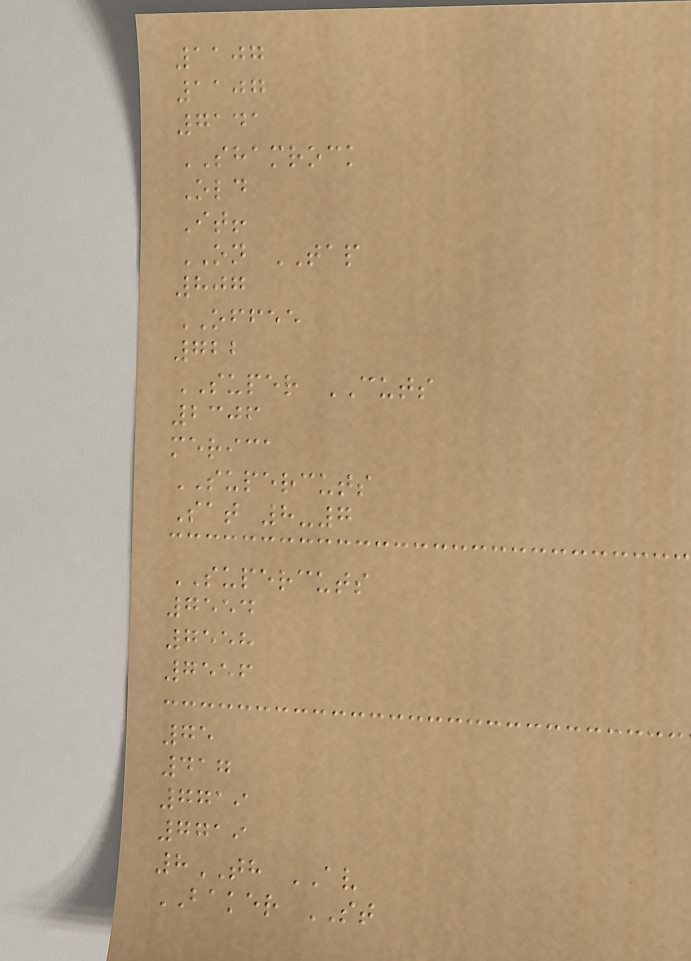1107
1107
7141
SHAMROCK
Old
It!
ON TAP
807
OFFEE
722
SUPER CUTS
2306
merica
SUPERCUTS
Sat 8-7
SUPERCUTS
7554
7558
7556
75
417
7719
7719
8TH AV
BAKER ST
